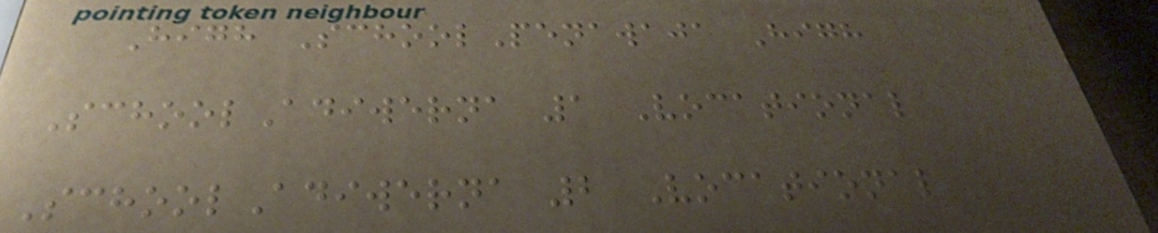High SchoolPenawaja High
SchoolAdiwerna 1 Vocational
SchoolAdiwerna 2 Vocational
